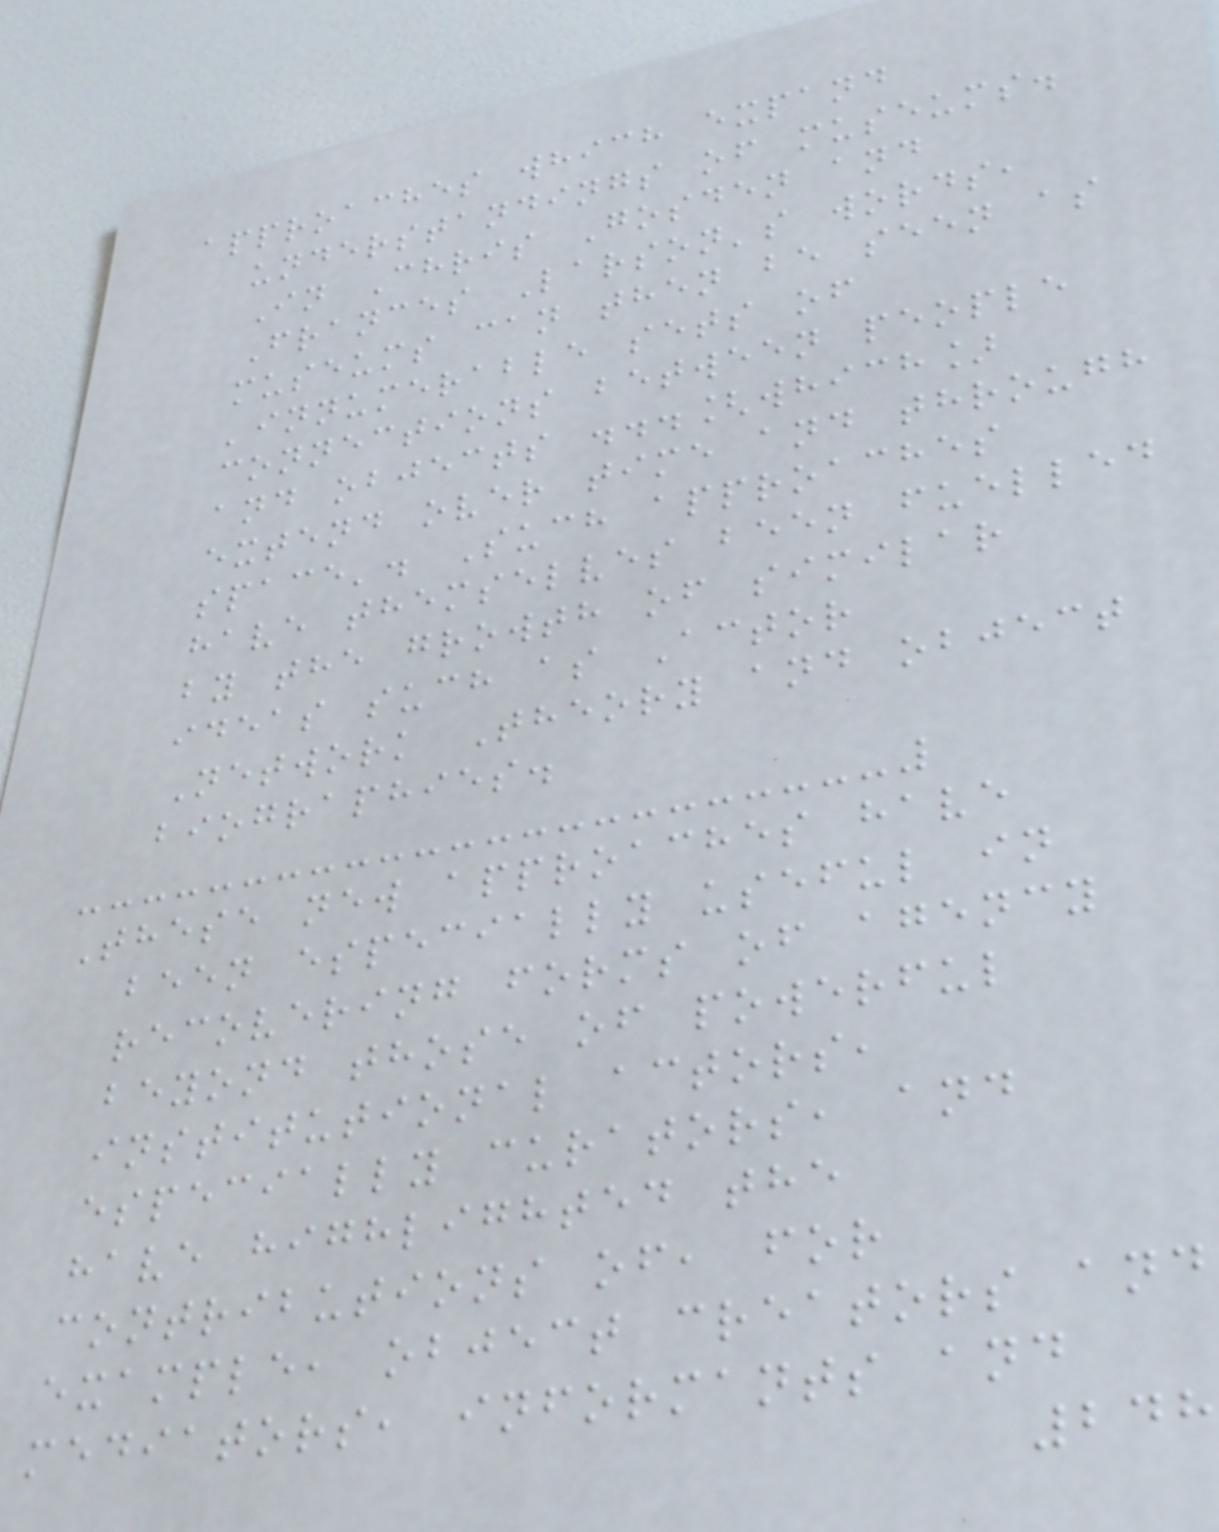approaches which expand
understandings of museums.
In Chris Gosden and
Frances Larson's words,
museums can then be seen as
'innumerable sets of
connections between people
and objects ...[which]
extend over time and through
space'. Such approaches
have themselves been fuelled
by the growth of similar
ideas such as Actor
Network Theory and object
biographies.
These new approaches have
been especially useful in
recovering forms of agency
beyond those of powerful
institutional actors,
especially curators, and
have highlighted the
contributions of, for
example, object creators and
mediators, informants and
248
